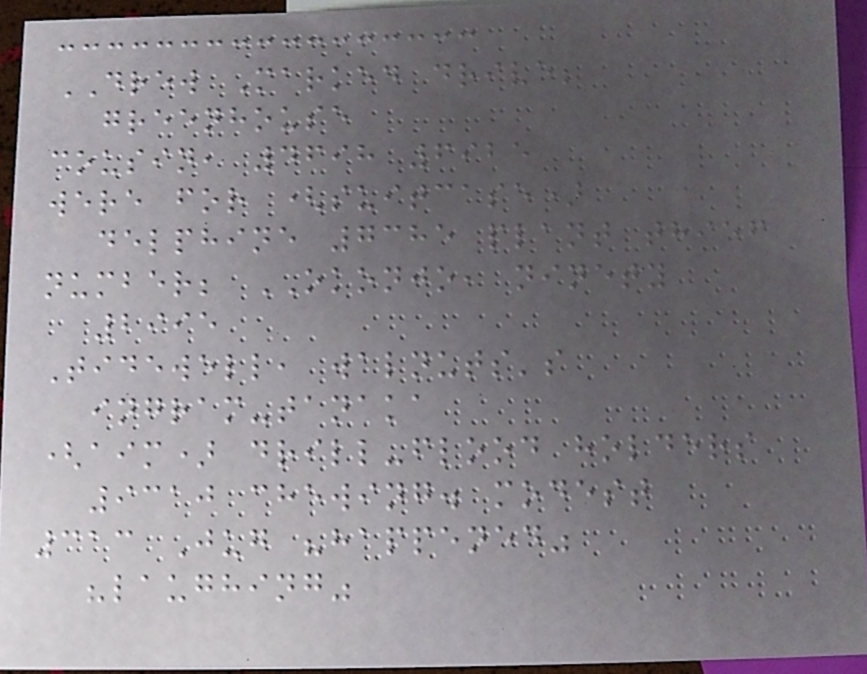DREW Marked drive;
greenhouse
cousin, 4698 6925
were for (suitcase)
delphine 7385 plant thief
number; OKONJO, ninety
2995
Tidewell, walnuts's
ingram-tanaka
(aim) drill-flood holders
9310 chewing. modest
313 Jug "happened"
"laughing"
